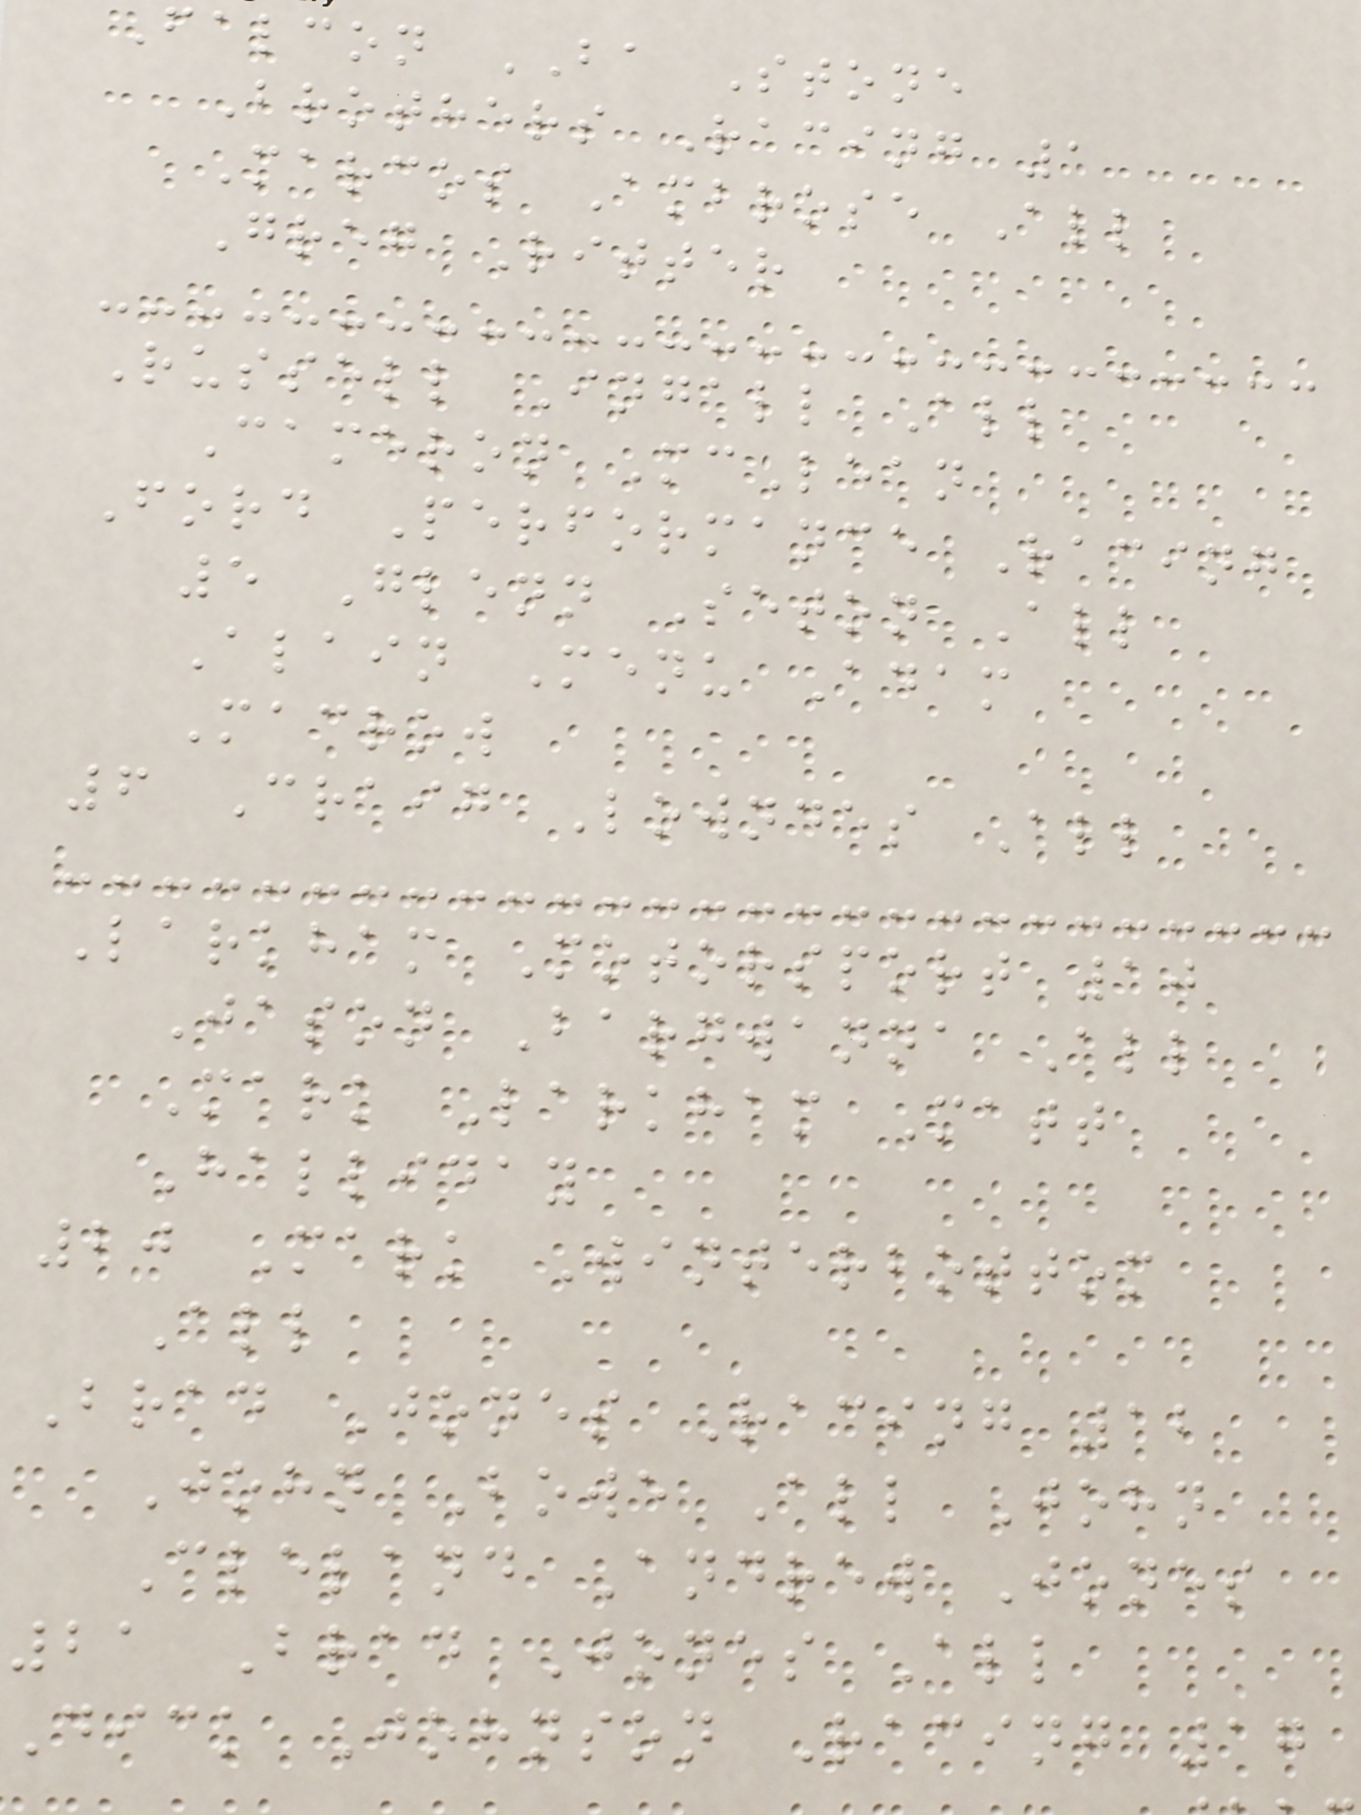Falcon BA Stone
Brothers Racing 1
Marcos Ambrose All
Greg Ritter
Russell Ingall All
Cameron McLean
Ford Performance Racing
5 Glenn Seton All
Alain Menu Adam
Macrow
6 Craig Lowndes All
Larkham Motorsport 10
Jason Bargwanna All
Mark Larkham Matt
Halliday
20 Mark Winterbottom
All
Brad Jones Racing 12
John Bowe All John
Cleland Andrew Jones
21 Brad Jones All
Dick Johnson Racing 17
